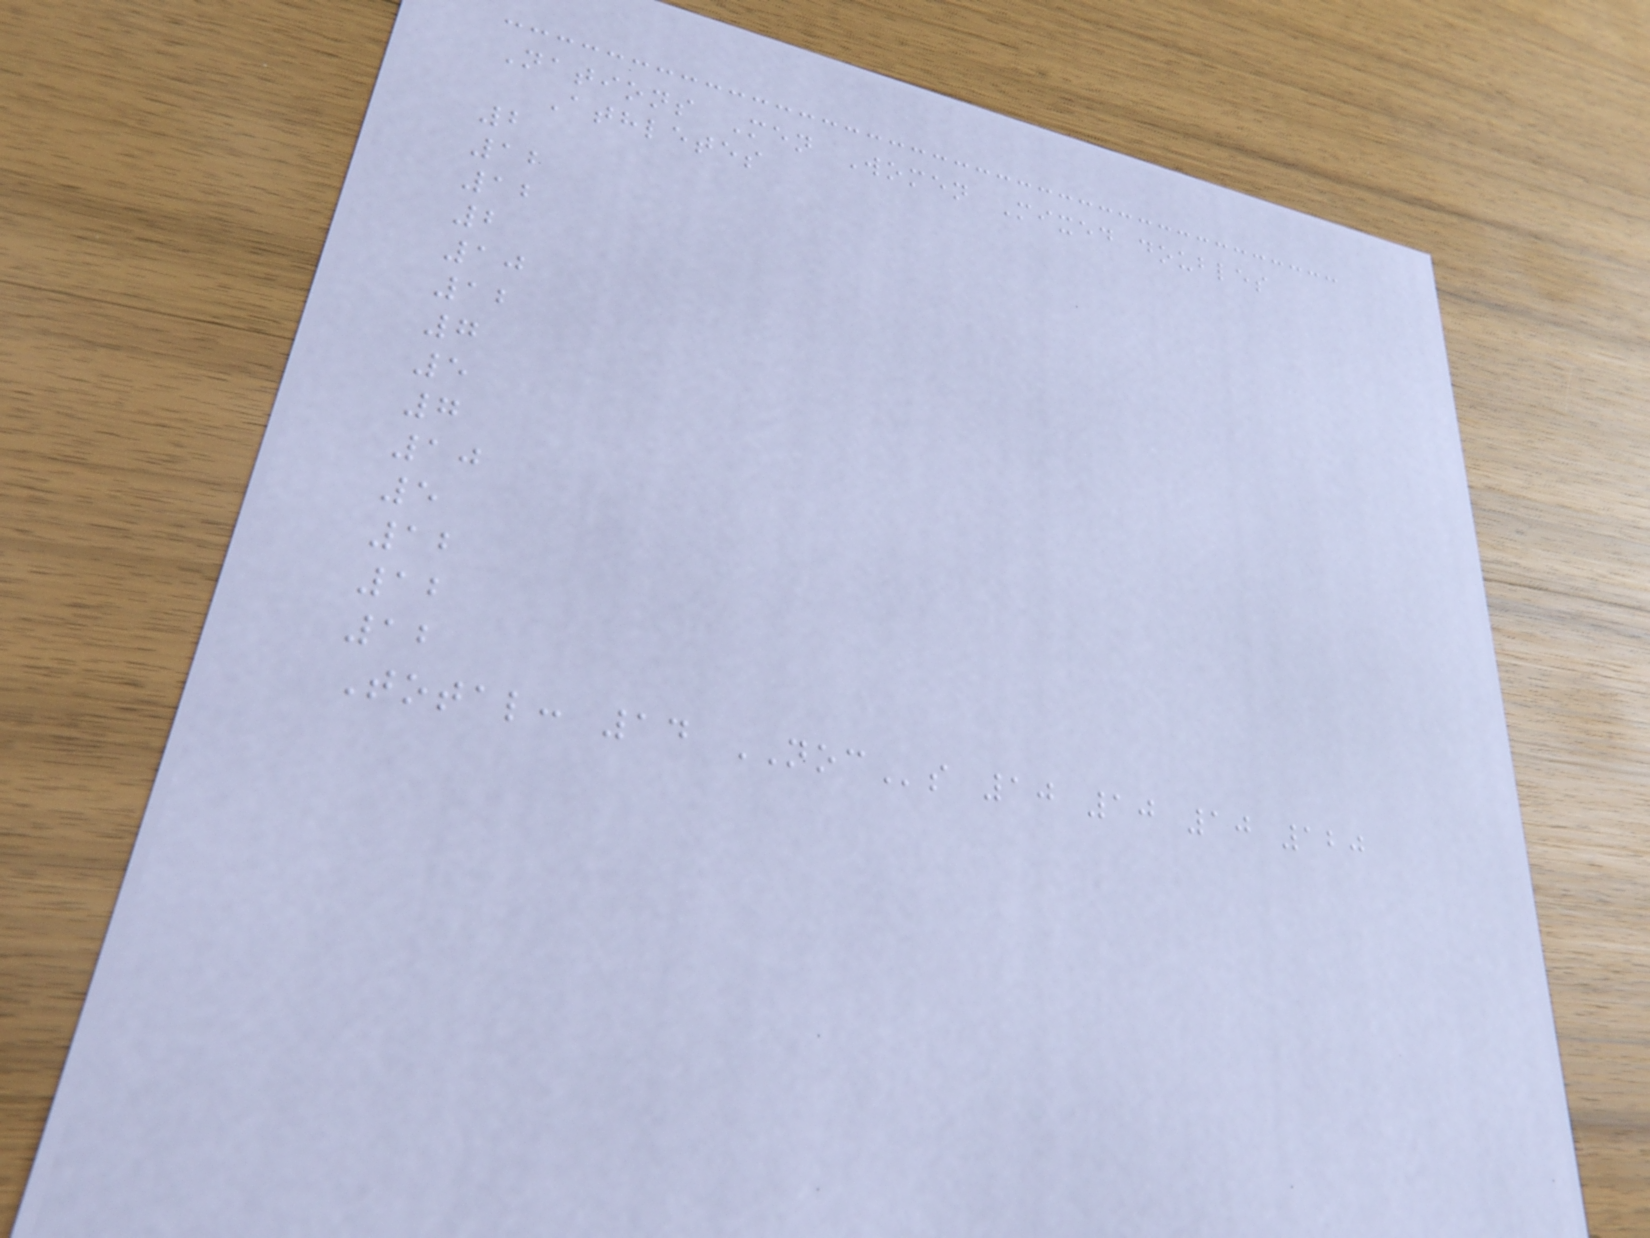Nations Men Women Mixed doubles
Athletes
2
12
12
2
10
12
7
5
7
10
5
12
12
12
Total: 14 NOCs 10 10 10 120
